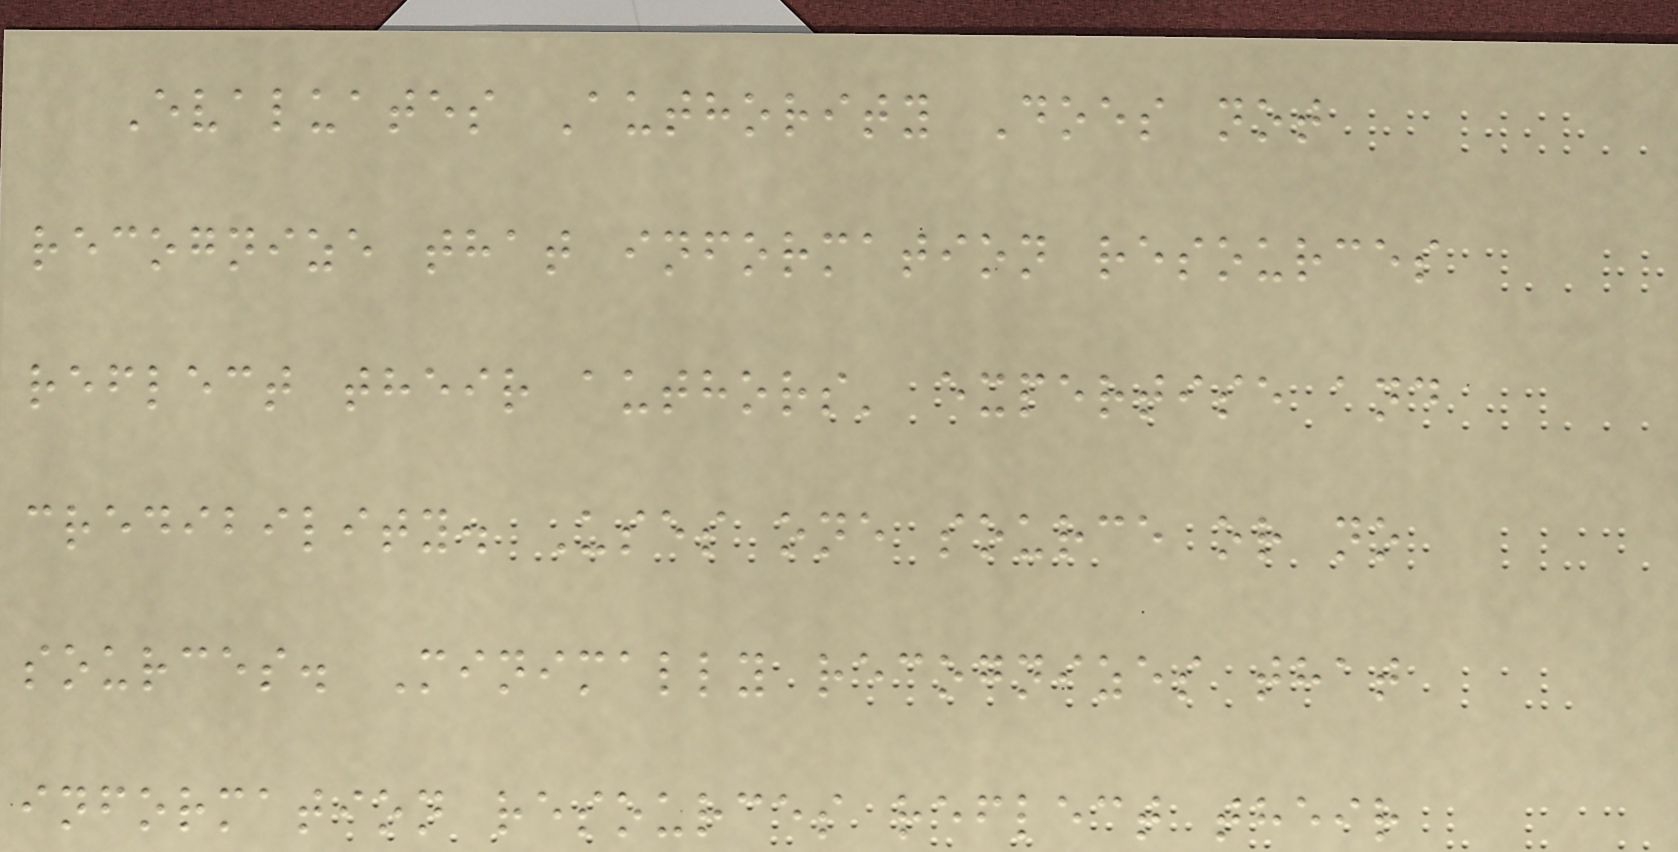Evaluates Authority Does not
recognize that information resources
reflect their authors' expertise and
credibility. Uses one source or no
sources. Minimally recognizes that
information resources reflect their
